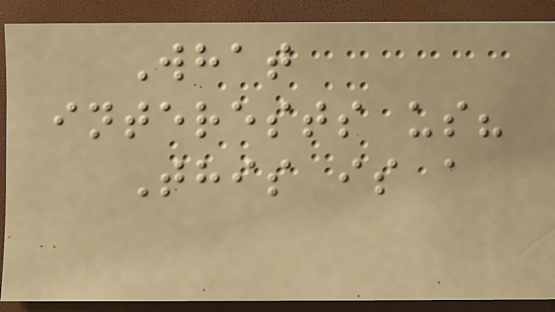What
interests us?
This is a
